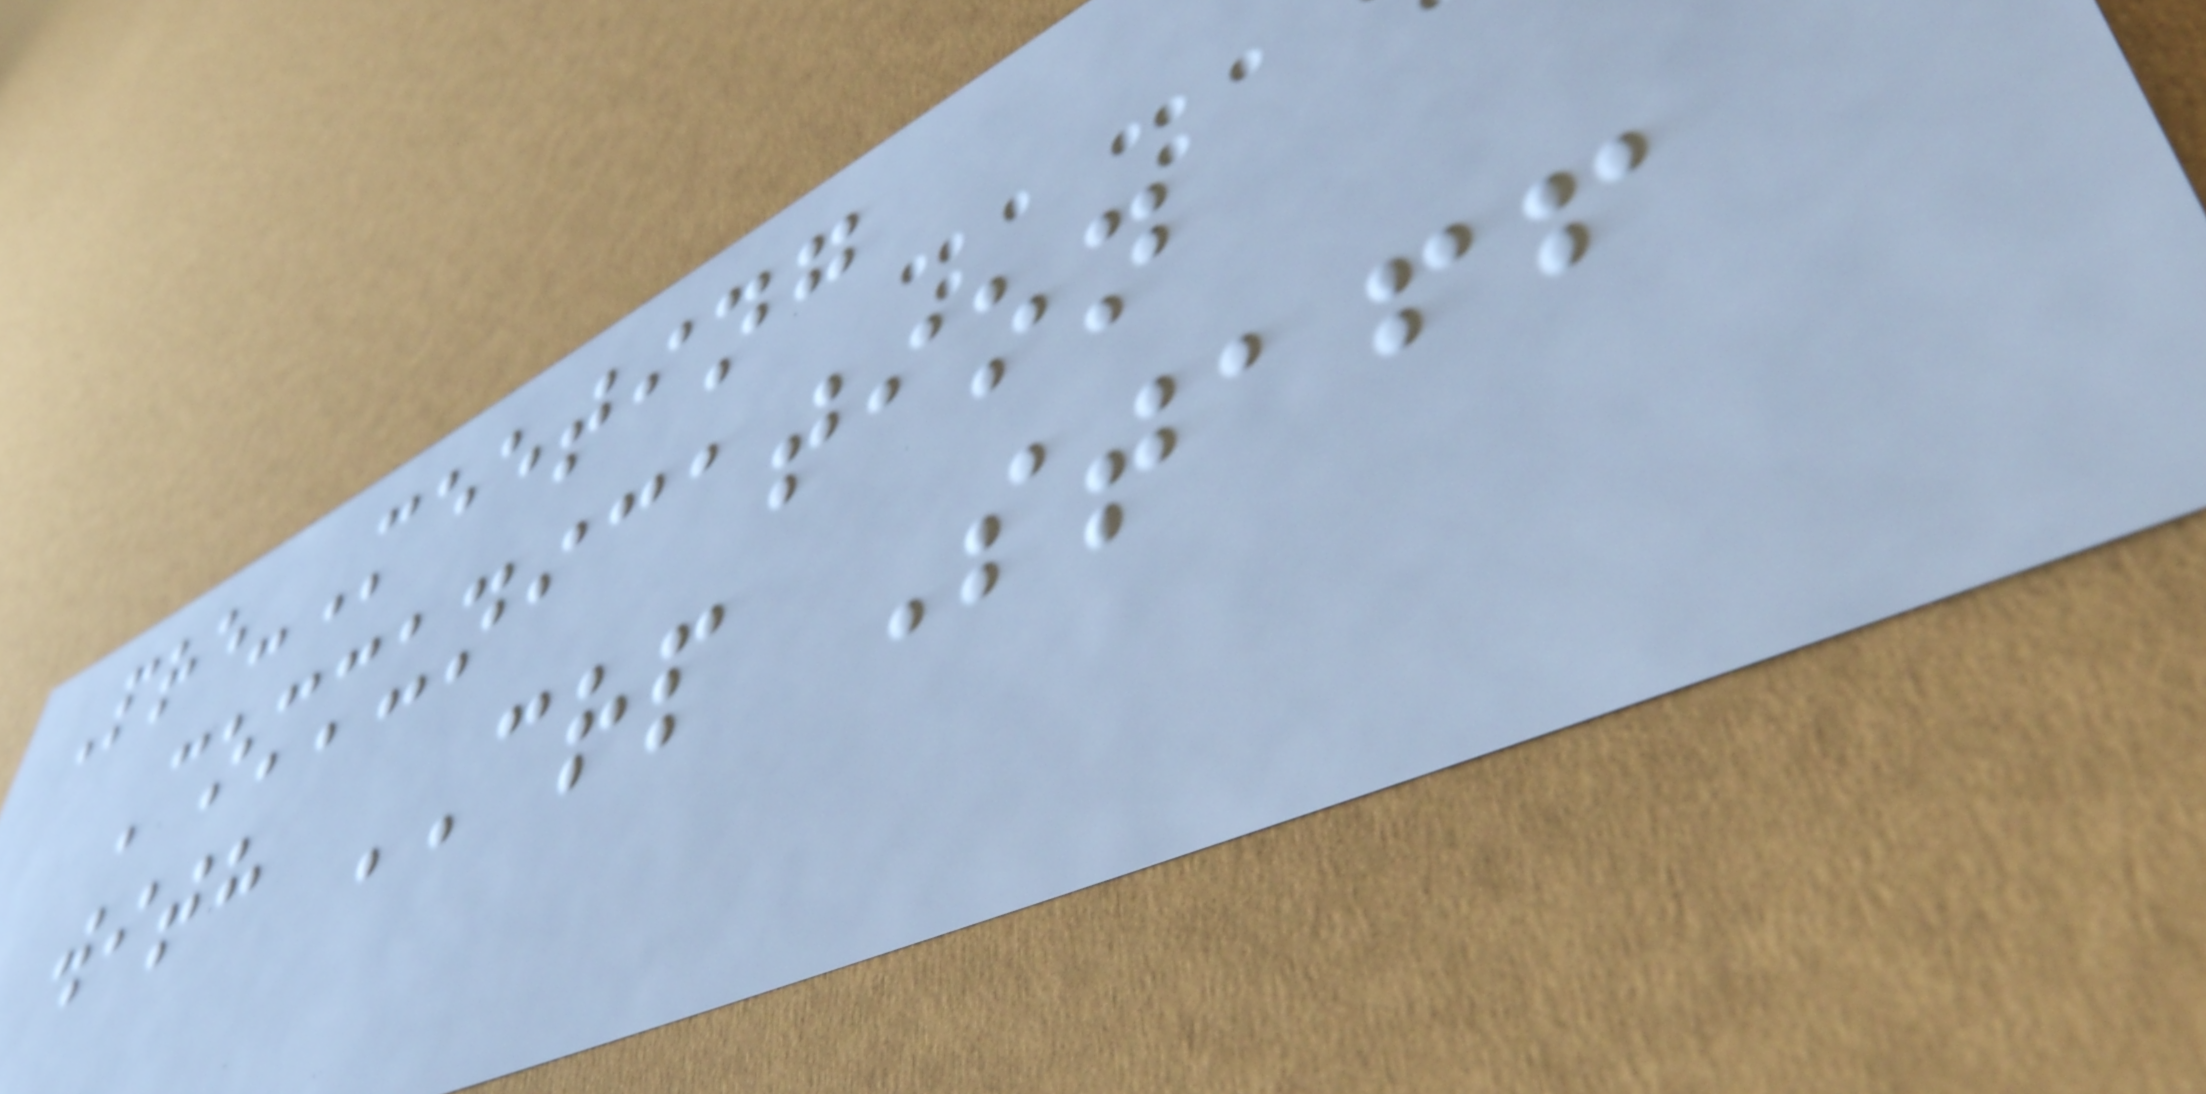Pre-Meeting
Communication
with CRP Staff
